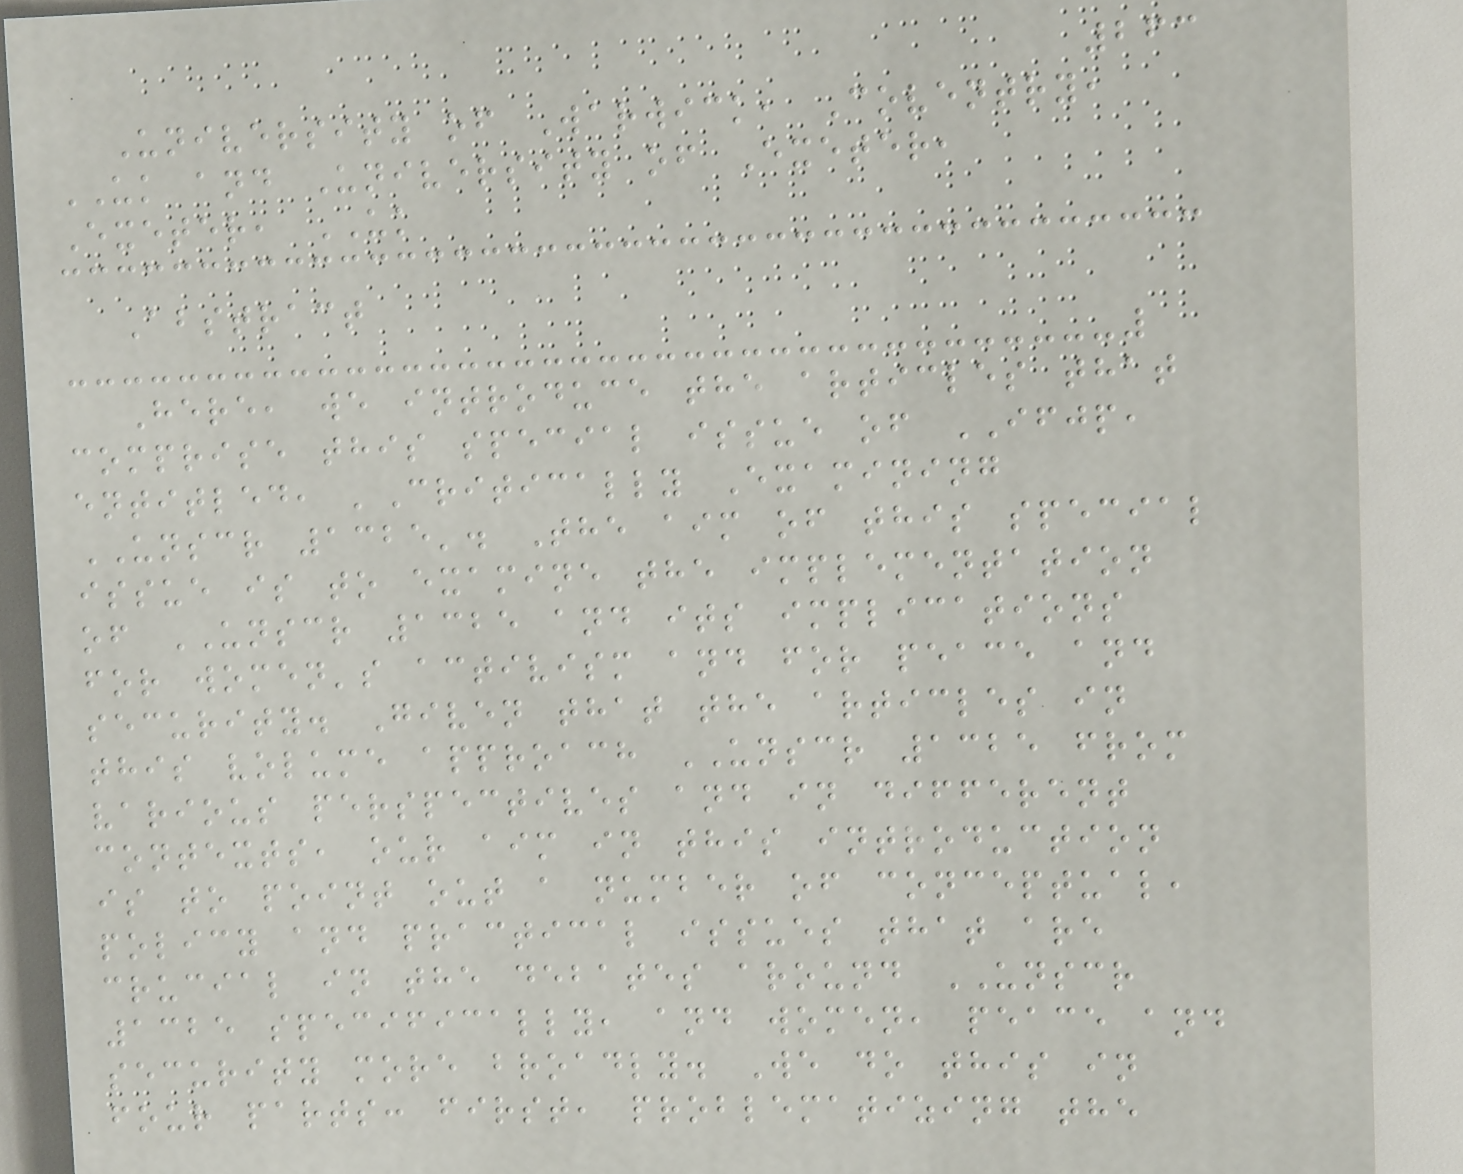263
University of Warwick, Coventry,
UK and University of Exeter,
Exeter, UK
Abstract
Here, we introduce the articles that
comprise this special issue of IFJP,
entitled, 'Critically Examining
UNSCR 1325'. The aim of this special
issue is to examine the implementation
of UNSCR 1325 and its implications
for women's activism and for peace and
security. Given that the articles in
this volume approach UNSCR 1325 from
various perspectives and in different
contexts, our aim in this introduction
is to point out a number of conceptual,
policy and practical issues that are
crucial in the debates around UNSCR
1325 specifically, and women, peace and
security more broadly. We do this in
four parts: first, problematizing the
